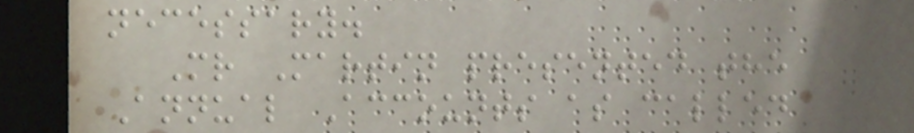necessary.
Mr Martin presented the
Annual Accounts as called
